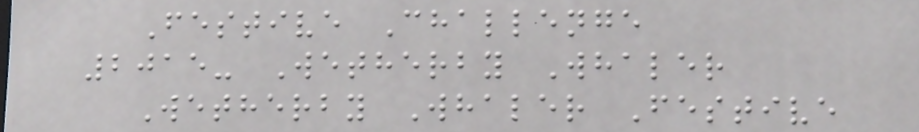Festive Challenge
2015- Wetherby Whaler
Wetherby Whaler Festive
